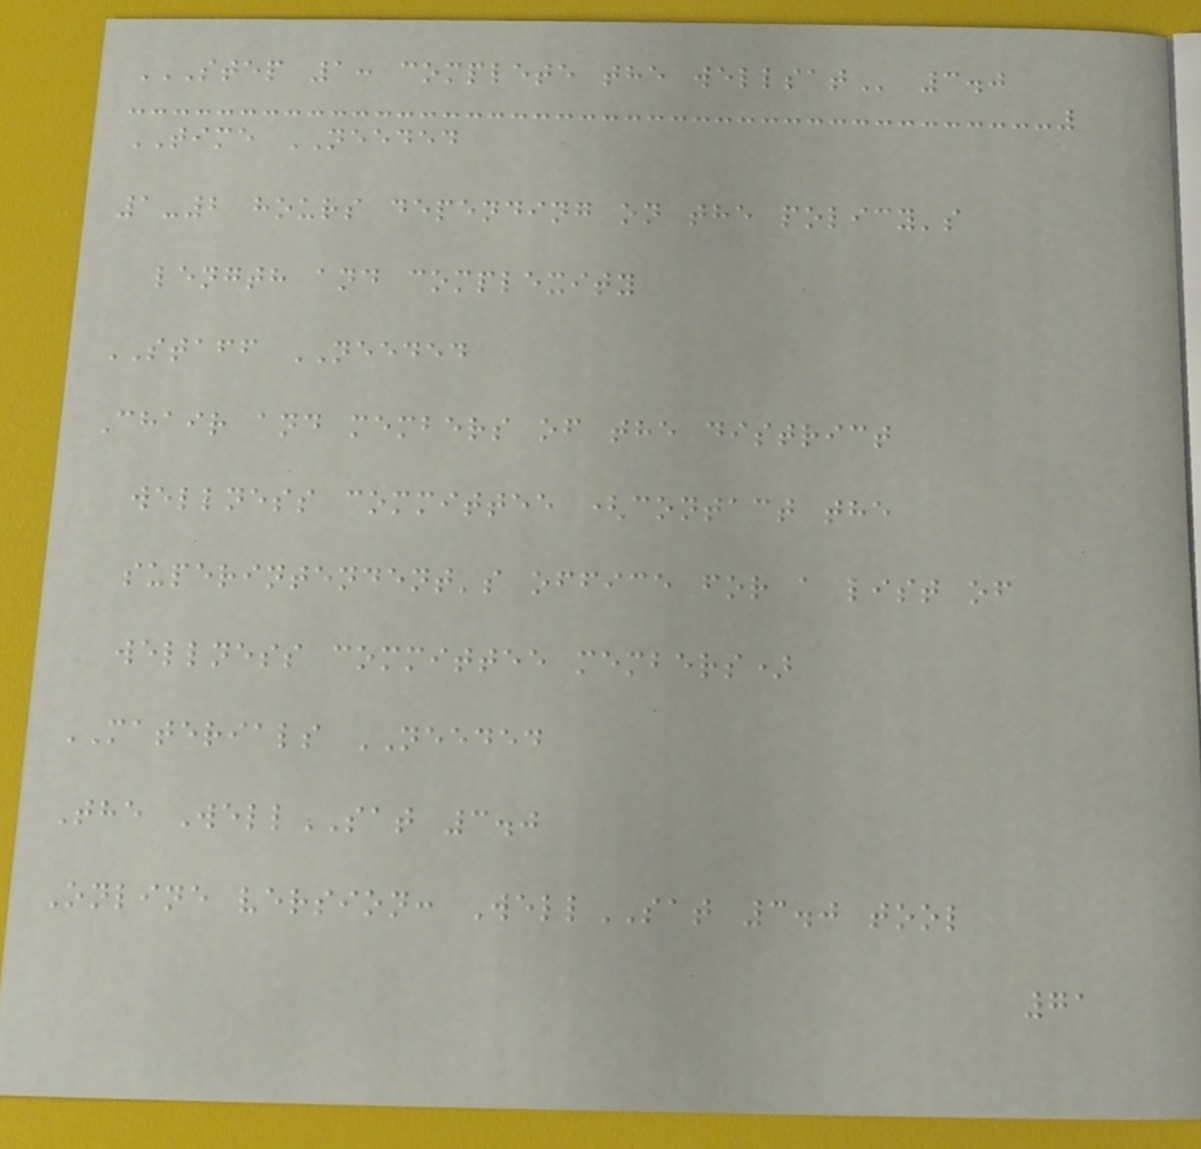STEP 1: COMPLETE THE WELLSAT 3.0
TIME NEEDED
1-2 hours depending on the policy's
length and complexity
STAFF NEEDED
Chair and members of the district
wellness committee (contact the
superintendent's office for a list of
wellness committee members)
MATERIALS NEEDED
The WellSAT 3.0
Online version: WellSAT 3.0 tool
71
